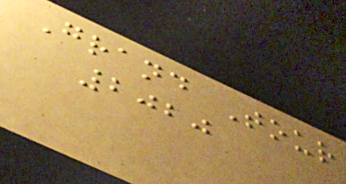Grand Tour
2020
